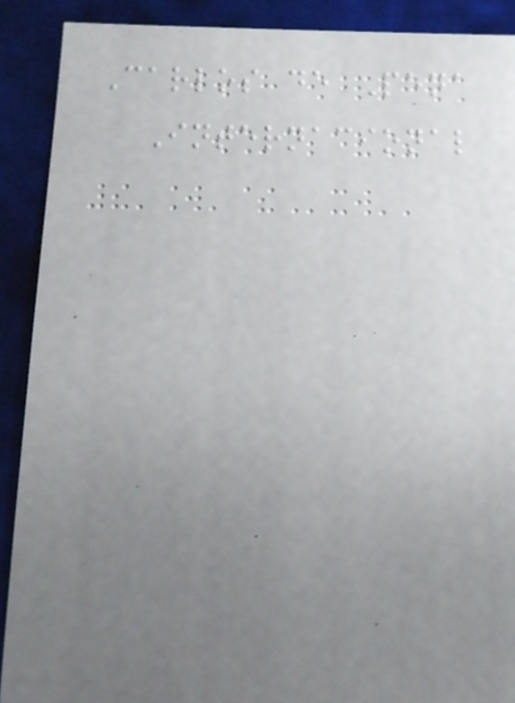Carlos de Pena
Internacional
